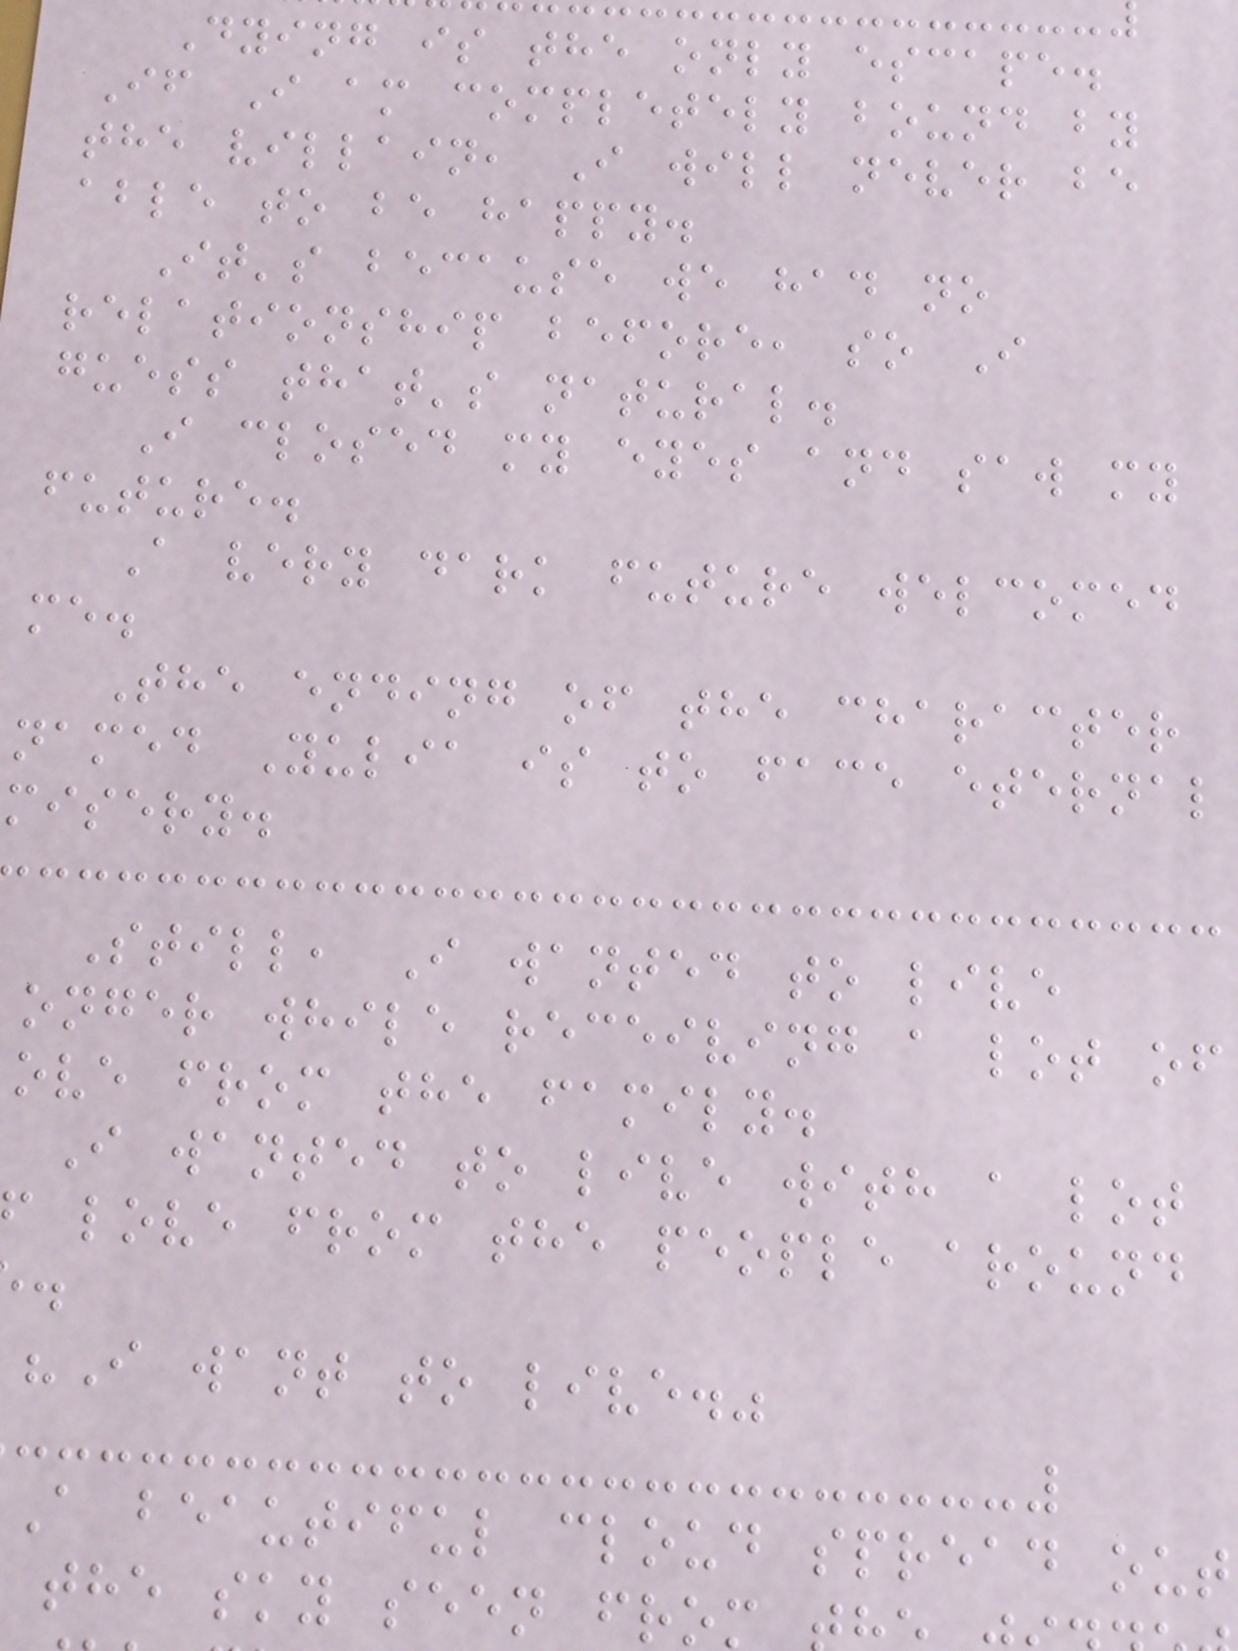Dying is the only escape.
If I am completely bound by
the villain, I will never be
able to be happy.
It's because we had no
relationship before, so I
guess that's natural.
I closed my eyes and saw my
future.
A very dark future welcomed
me.
The ending of the character
named Yulia is to face eternal
misery.
Still, I wanted to live
onger while receiving a lot of
ove from the family.
I wanted to live with a lot
love from the people around
"I want to live."
A beautiful cloud spread out
the sky seen from
